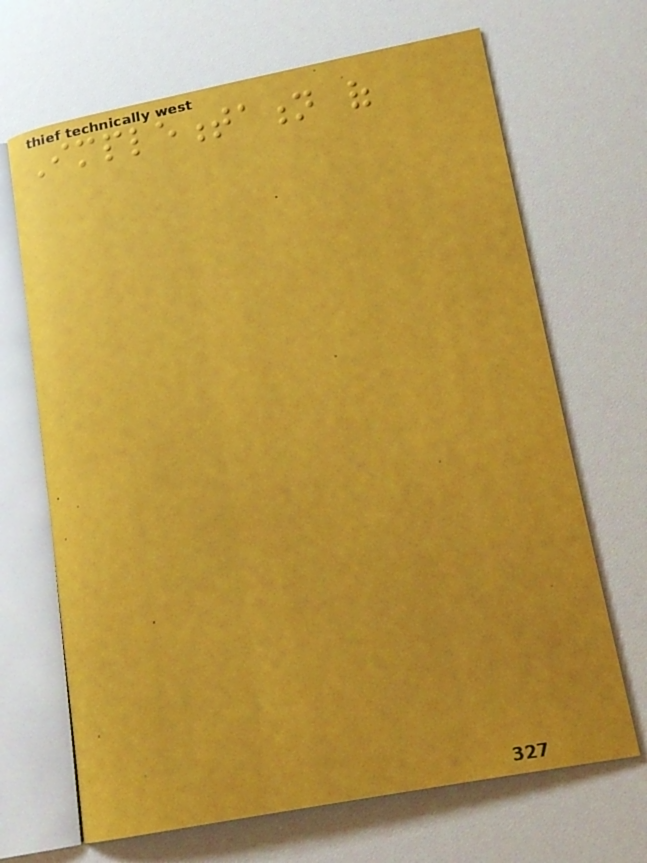Implementation of
